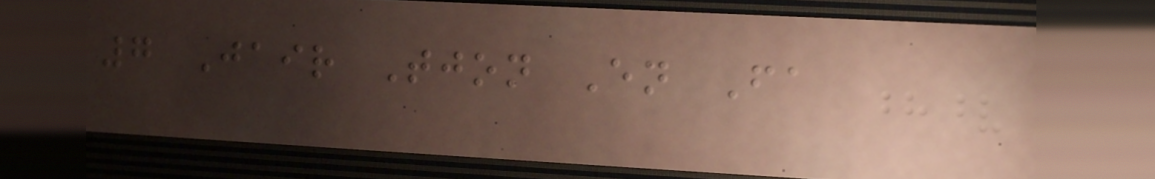7 Jair Tjon En Fa
